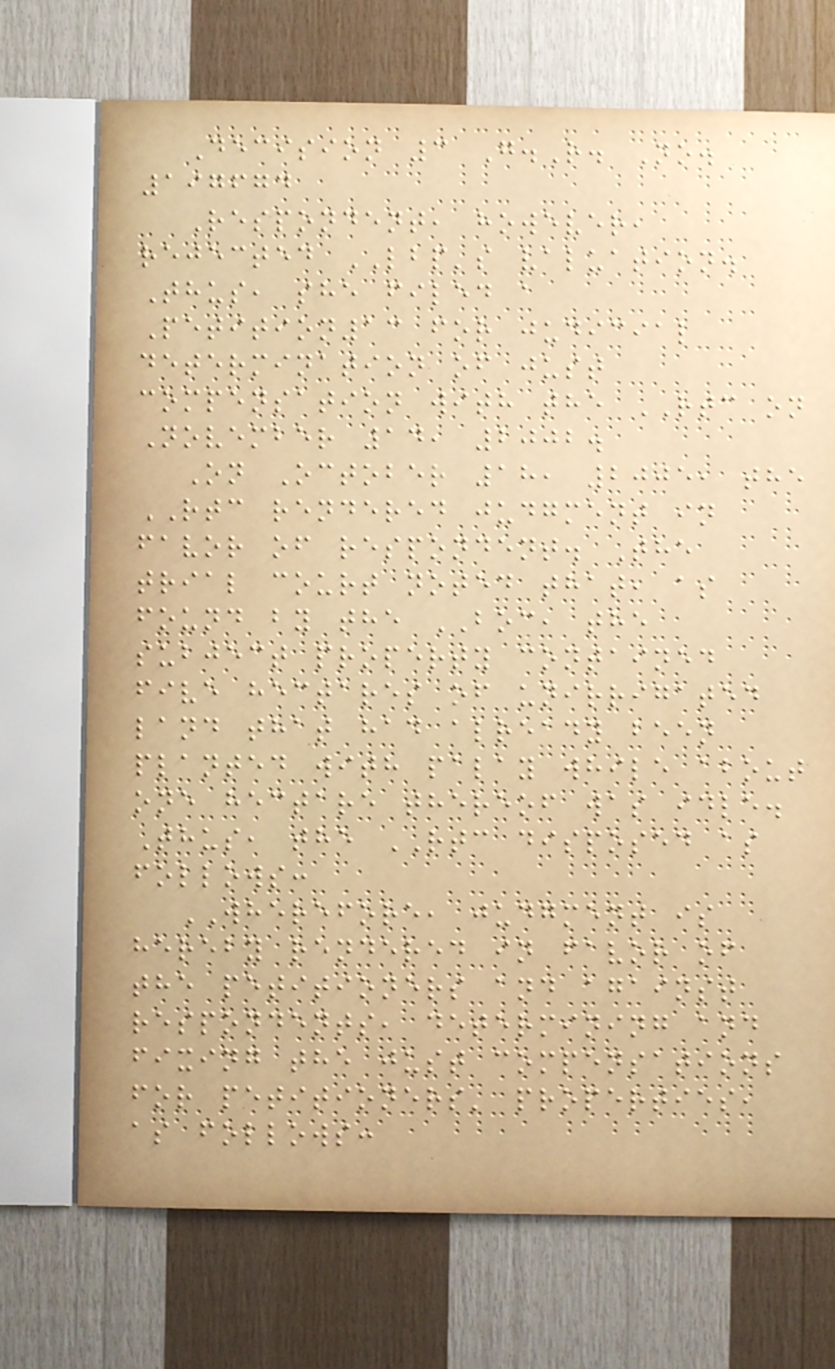Decision 3 G.R. No.
197674
Respondent, however,
rejected LBP's valuation.
Thus, she filed a
Petition13 for judicial
determination of just
compensation with the RTC on
November 14, 2002.
On October 18, 2005, the
RTC rendered judgment in
favor of respondent. The
trial court noted that, as
found by the BOC, the
subject property contained
five hectares of unirrigated
land that had already been
planted with palay while about
one hectare thereof was idle.
Thus, the RTC disposed as
follows:
WHEREFORE, judgment is
hereby rendered in favor of
the petitioners and against
respondents, determining and
fixing the just compensations
for petitioners' properties,
as follows:
